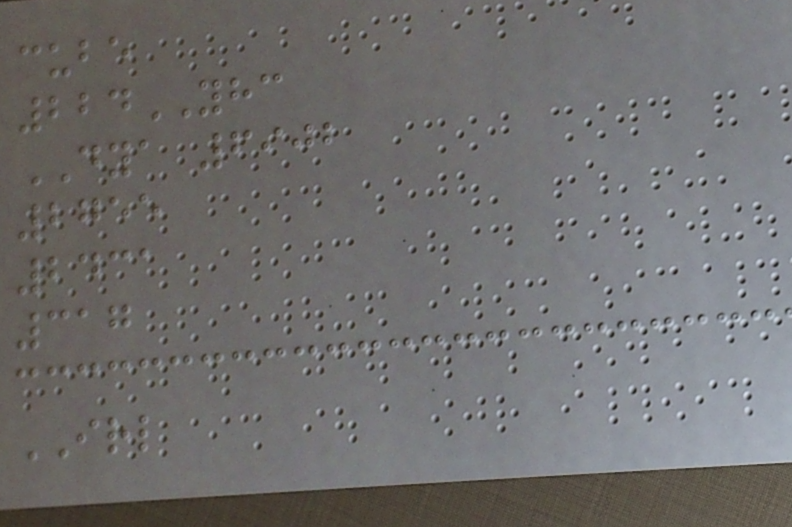cube
224YHC
DYA 6902
2755
2431
317
IRL
